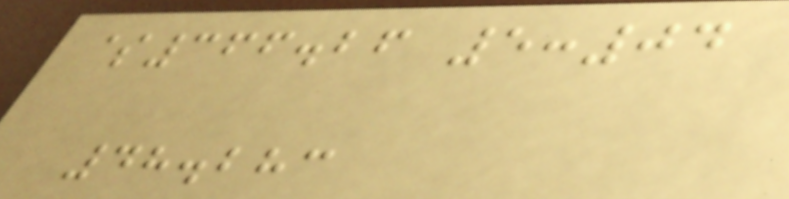$366.26 5:04
48.283
